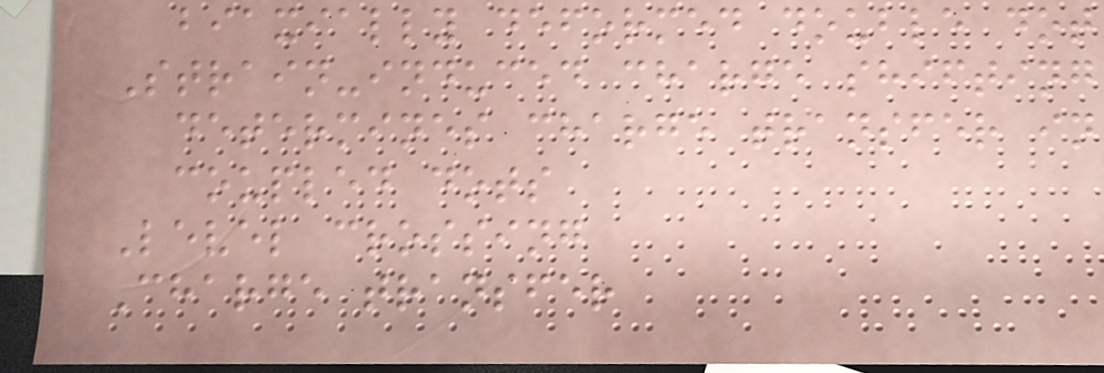biaxially deformed double dot
Strain-induced charge shifting
determines charge transfer in
coupled dots
Level crossing
Charge transfer
